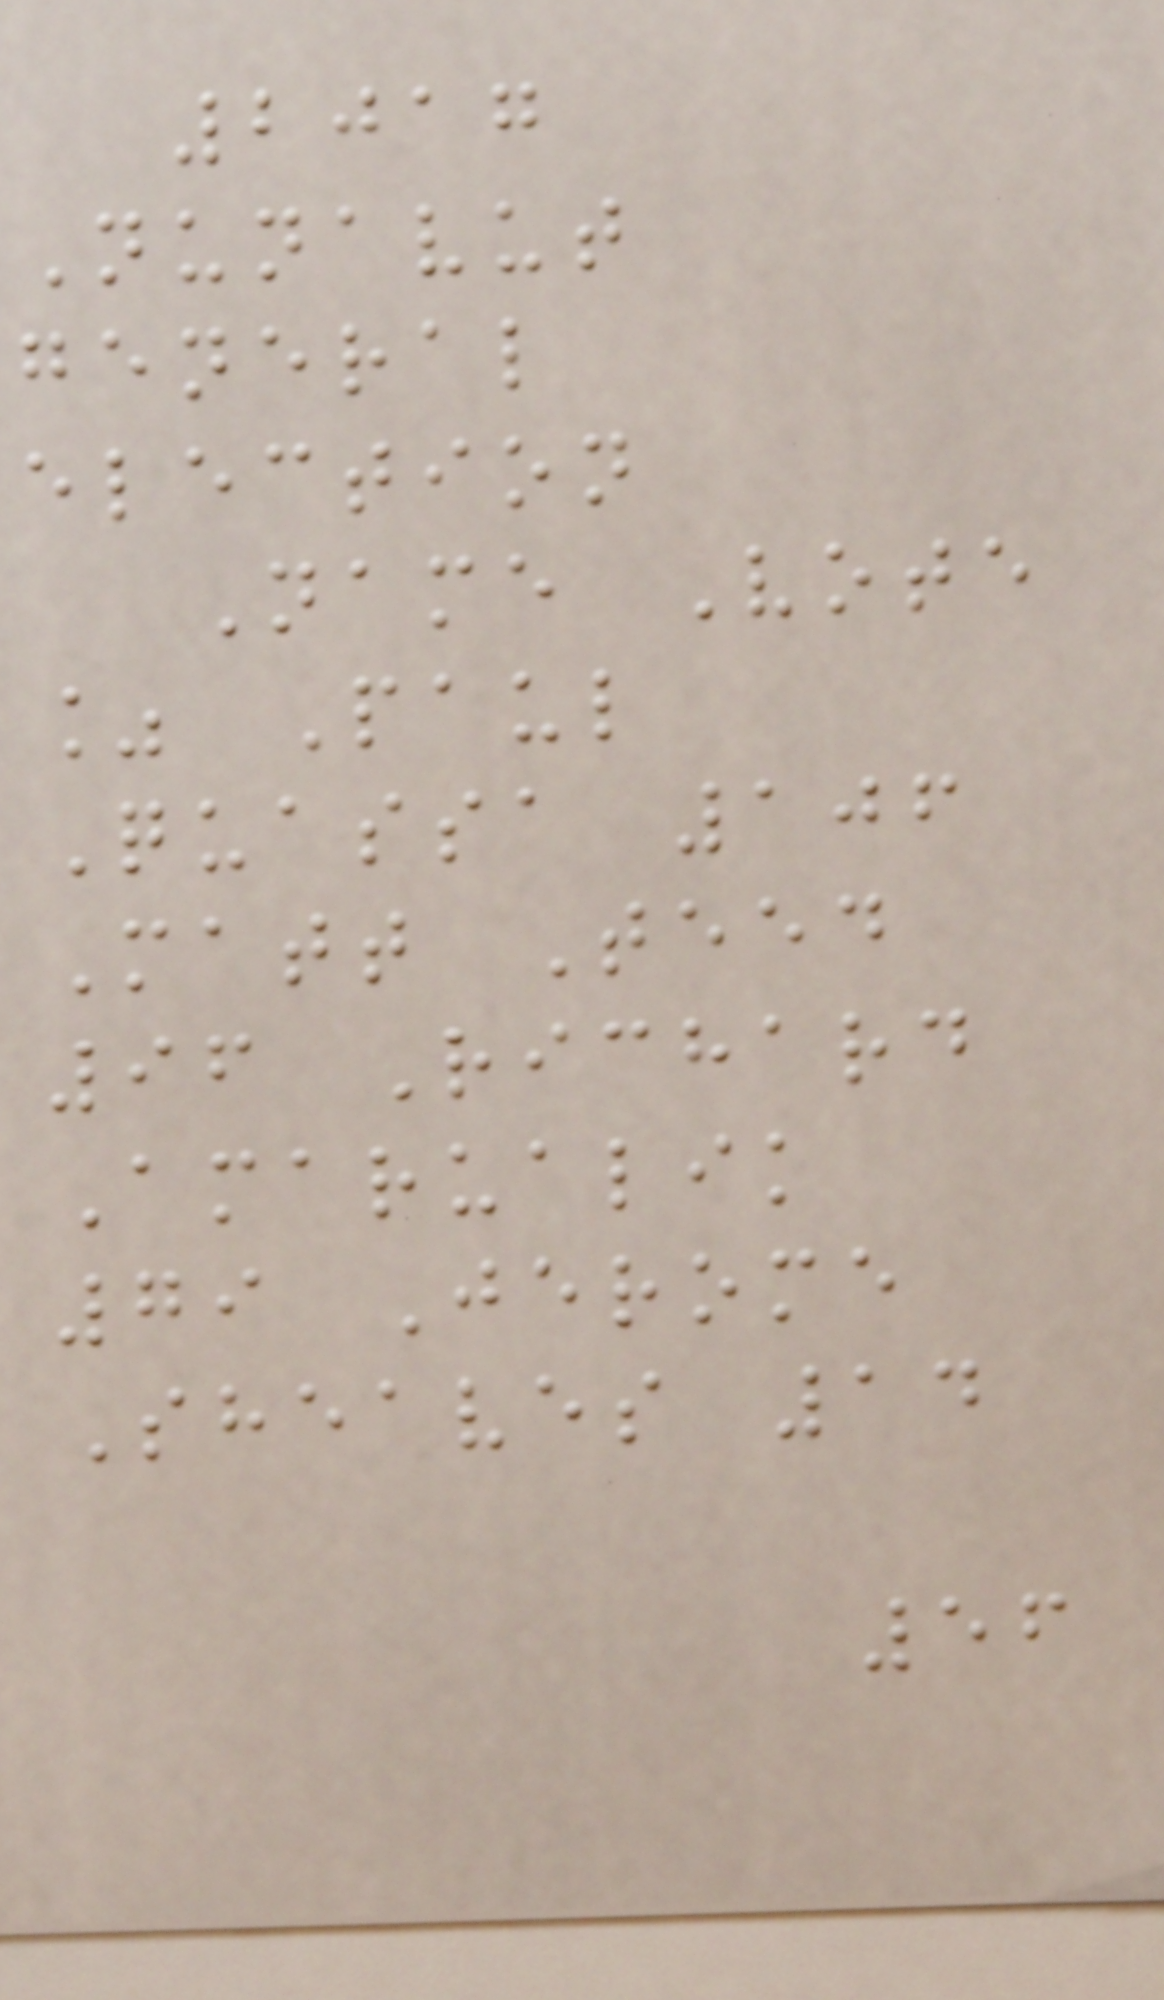2017
Nunavut
general
election
Name Vote
% Paul
Quassa 106
Matt Teed
96 Richard
Amarualik
79 Jerome
Sheaves 14
56
